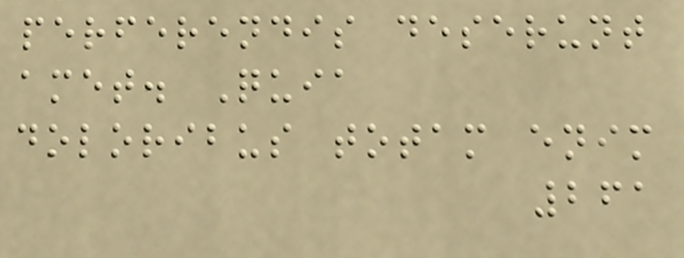perferendis deserunt
amet. Quia
doloribus totam enim
261
